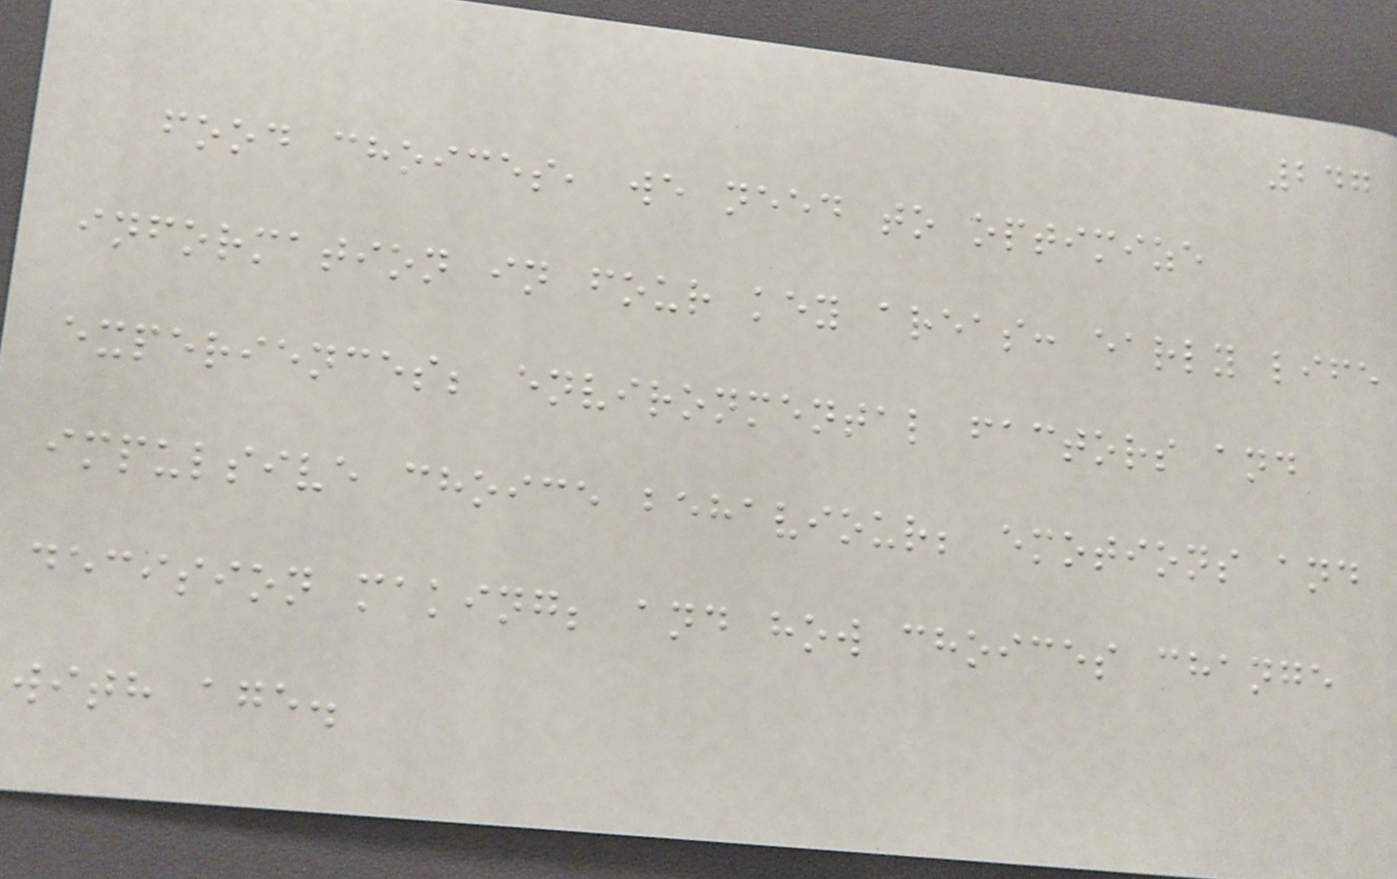247
food choices, we need to optimize
information in four key areas: early life
experiences; environmental factors and
impulsive choice behaviour; emotions and
decision making; and how choices change
with age.
